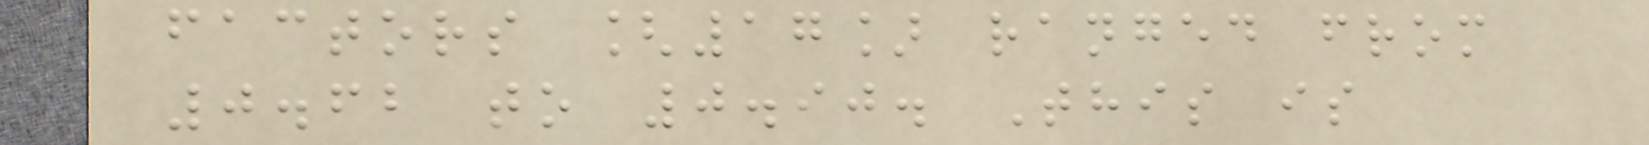factors [17] ranged from
0.62 to 0.90. This is
